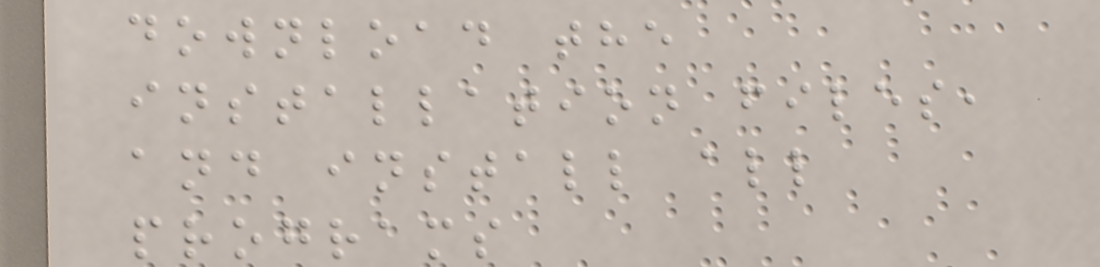download the
installation files,
and install all
programs
